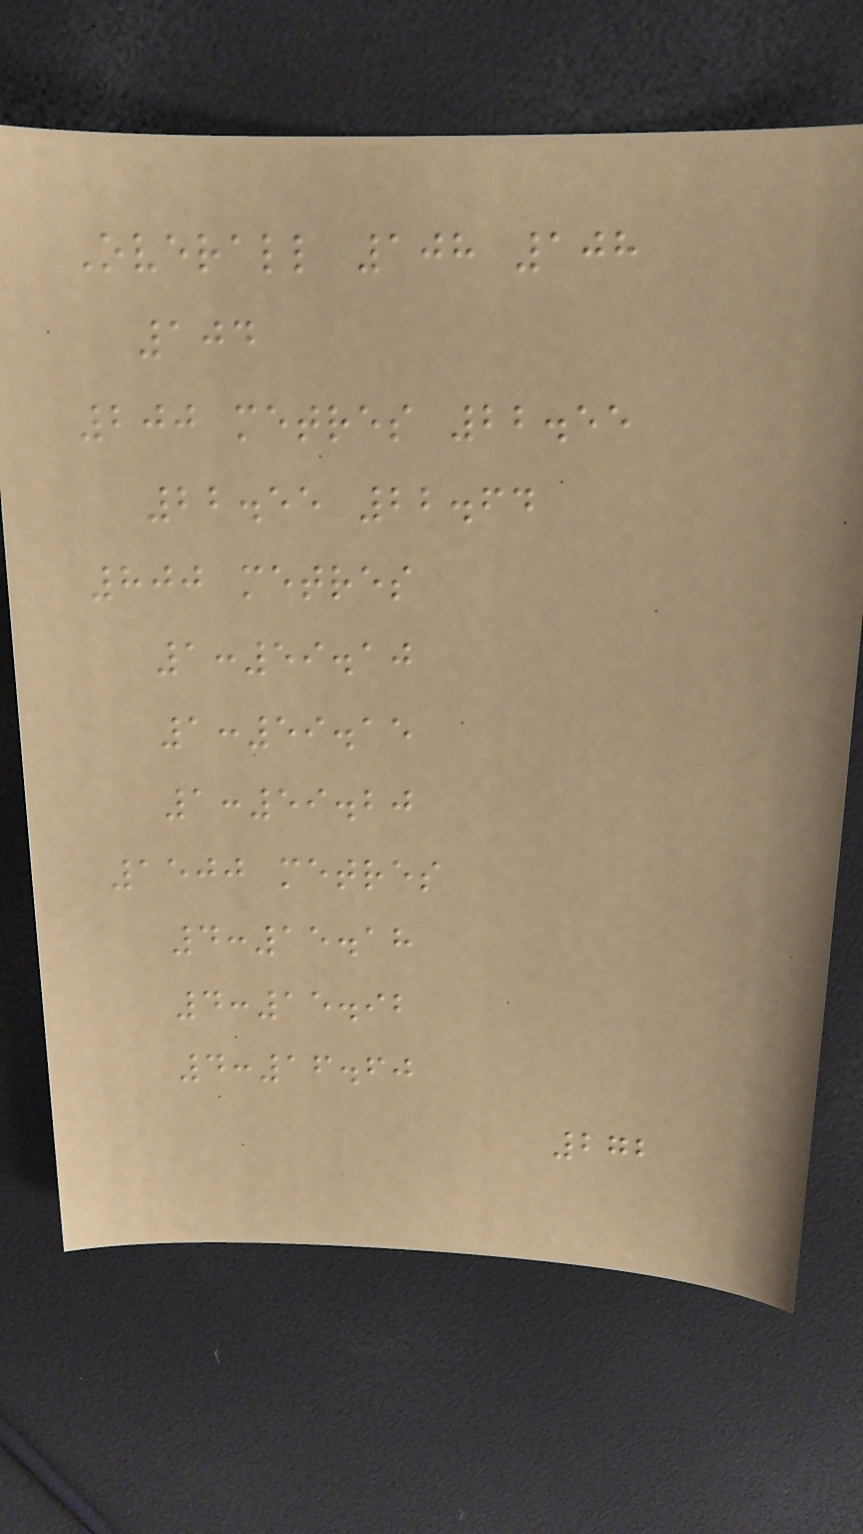Overall 108 108
104
200 metres 22.55
22.55 22.64
800 metres
1:59.10
1:59.15
1:59.20
1500 metres
4:15.18
4:15.92
4:16.60
272
